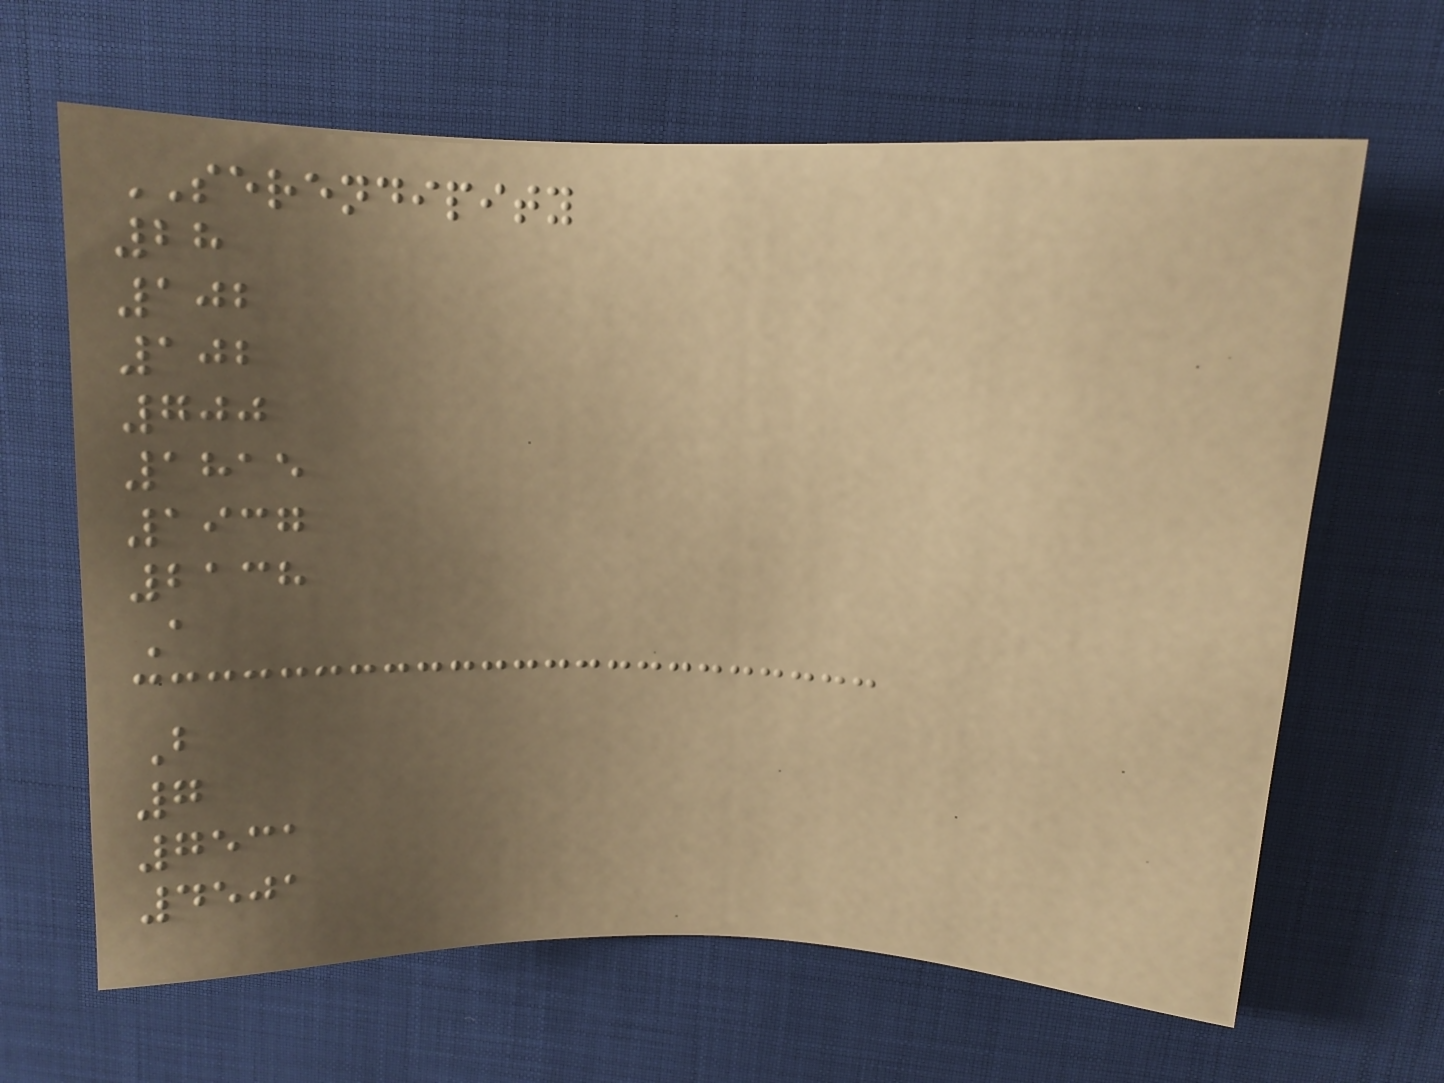SERENDIPITY
28
102
102
700
1815
1937
2138
A
B
7
7531
4501
